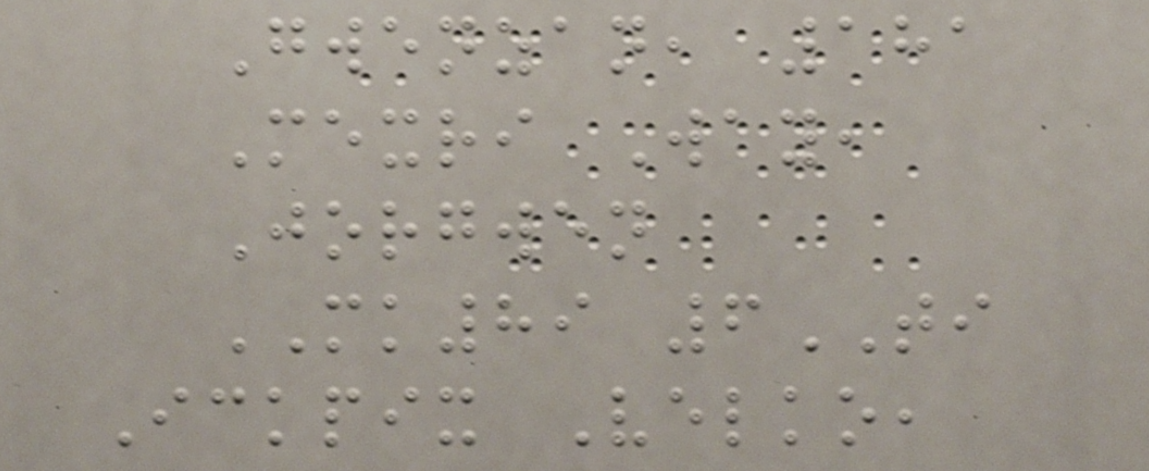Gwenzan, 181
Mexri Way,
Jorgwen
MK89 6TI
Ickpix Velko,
